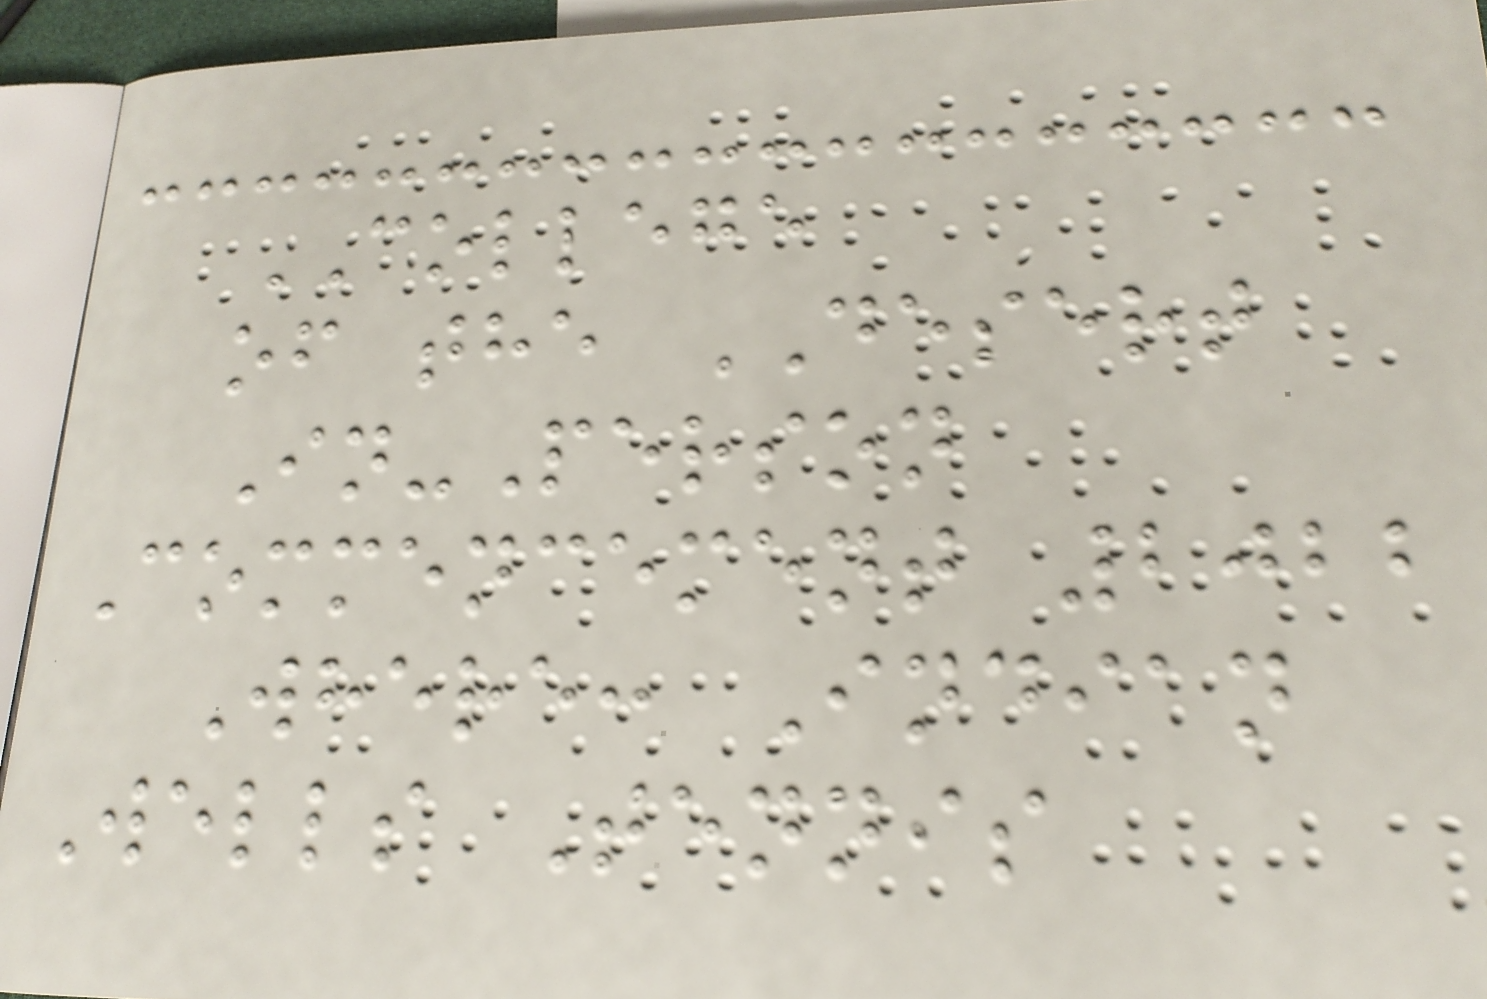COLLEGE
of the DESERT
In-Person
Commencement 2022
Where: Indian
Wells Tennis
